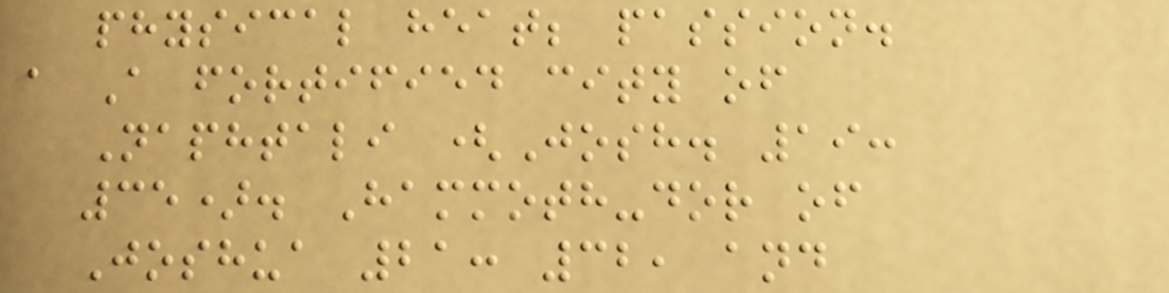physical heat; passion.
a A fortified city of
Naphtali (Josh. 19:
35). Hammoth-dor of
Joshua 21: 32, and
